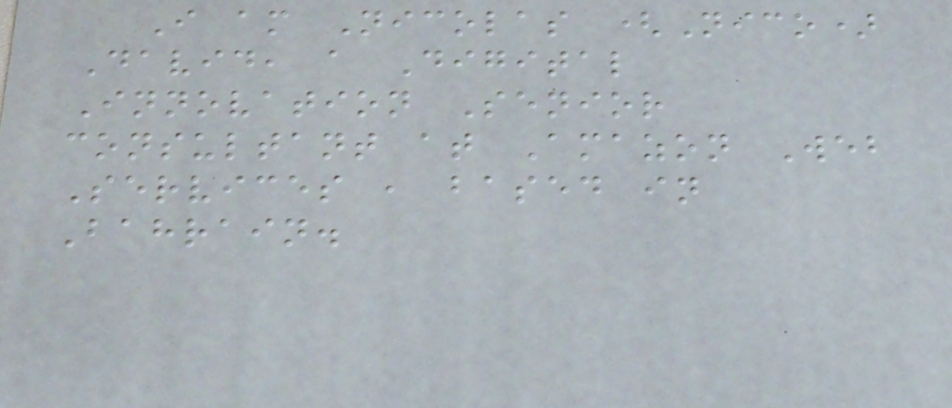I am Nicolas (Nico)
David, a Digital
Innovation Senior
consultant at Amazon Web
Services , based in
Bahrain.
